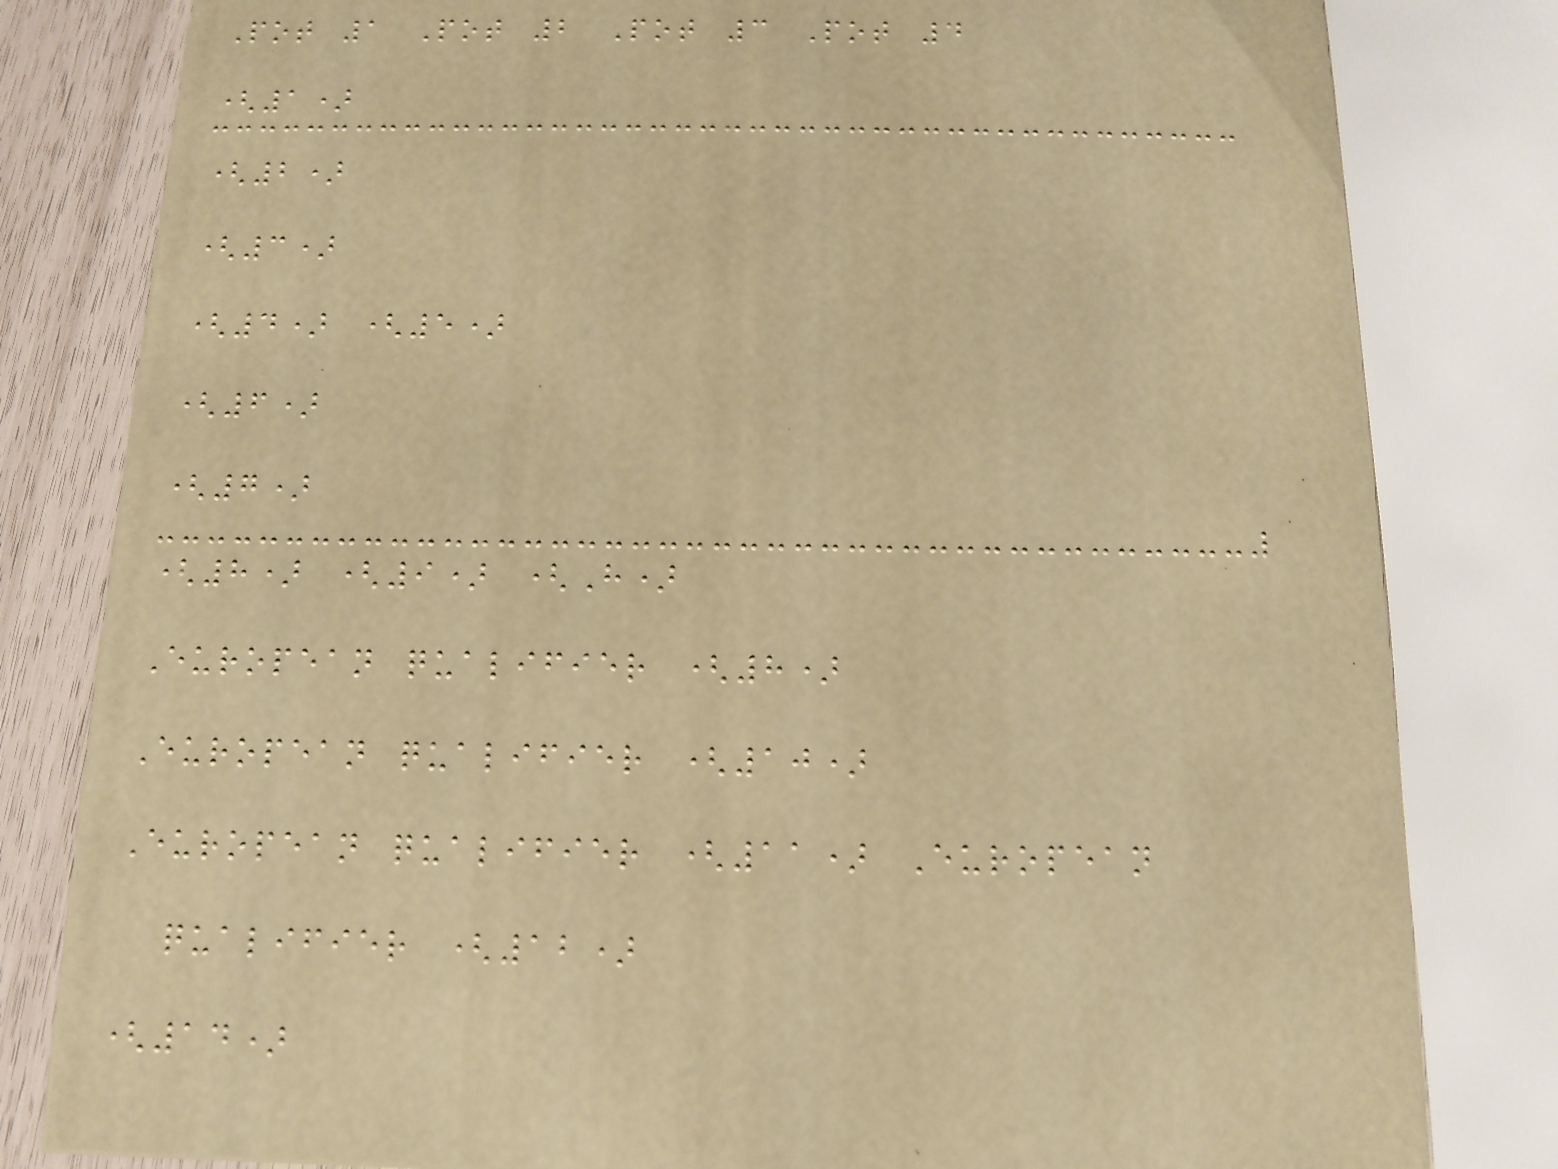Pot 1 Pot 2 Pot 3 Pot 4
(1)
(2)
(3)
(4) (5)
(6)
(7)
(8) (9) (H)
European qualifier (8)
European qualifier (10)
European qualifier (11) European
qualifier (12)
(14)
